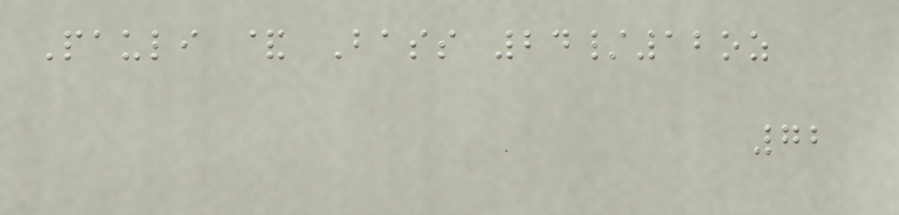Pauli & Bass 24/12oz
72
